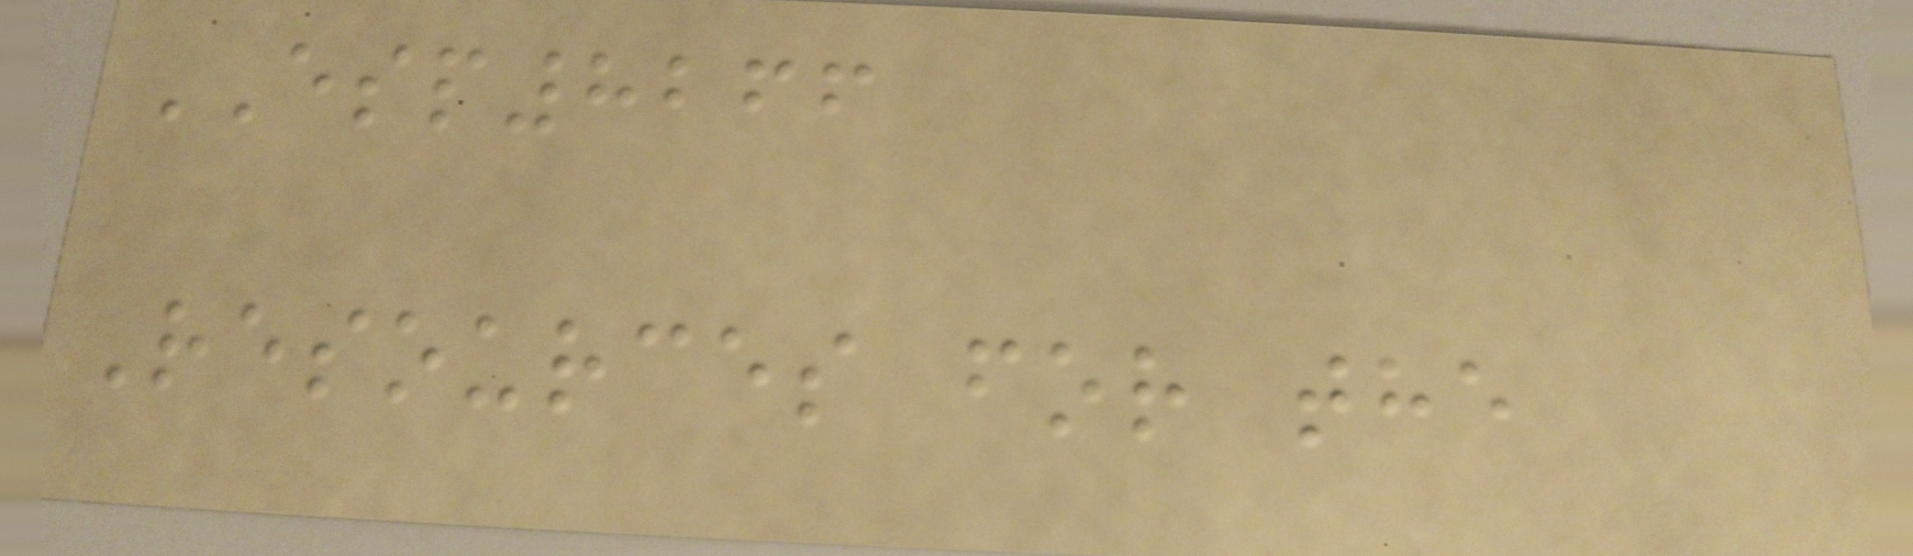ESP8266
Resources for the
